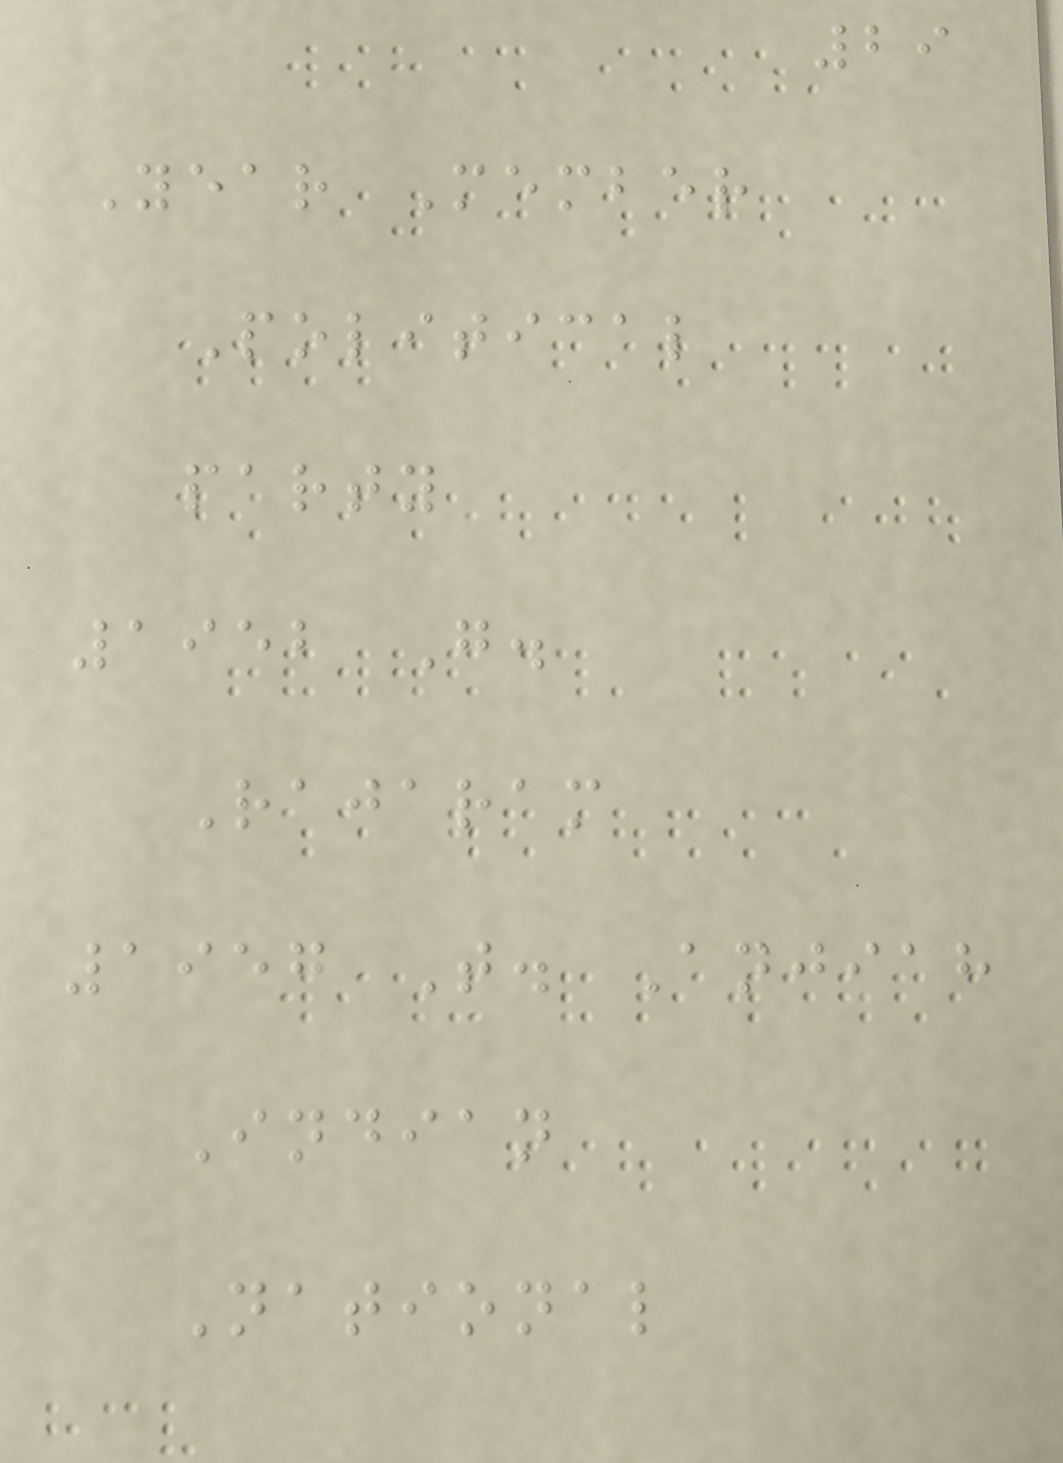29
Year Member
Political
party
1952 G.
Rajaram
1957 T. Anjiah
Indian
National
